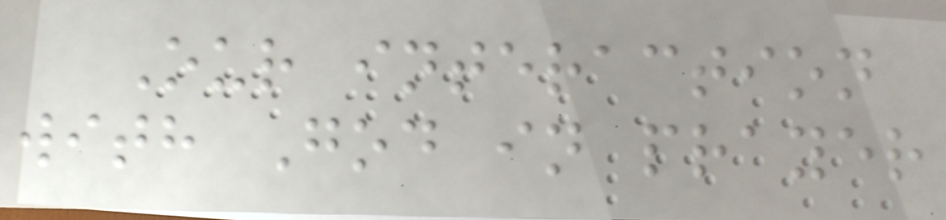Our interaction
with God in prayer
